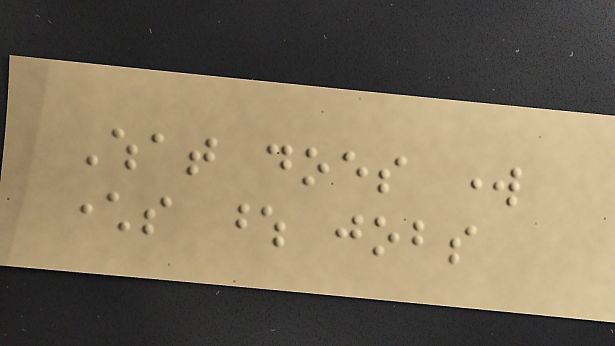What does work
characters whose jobs
